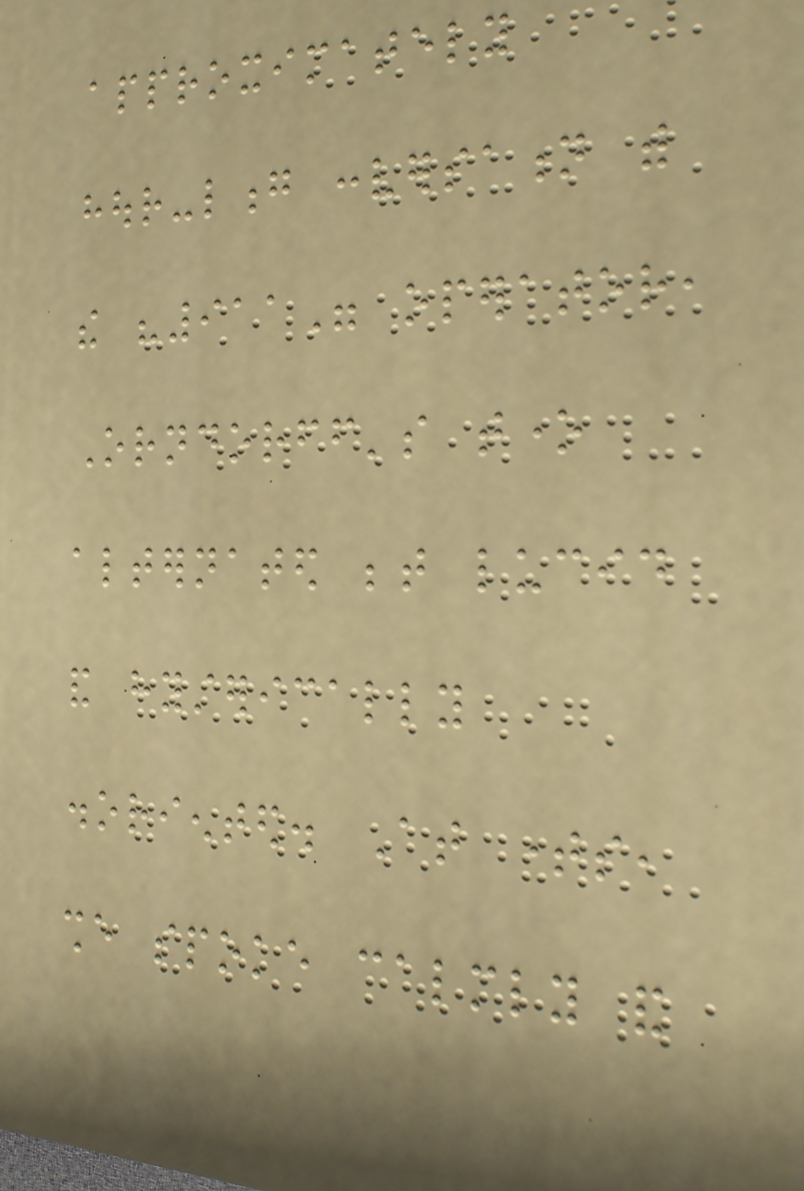approximately
hour-long conversation with
the "911" operator,
Orndorff's tone
alternated between lucid
and hysterically
disoriented. At times,
she spoke calmly and
